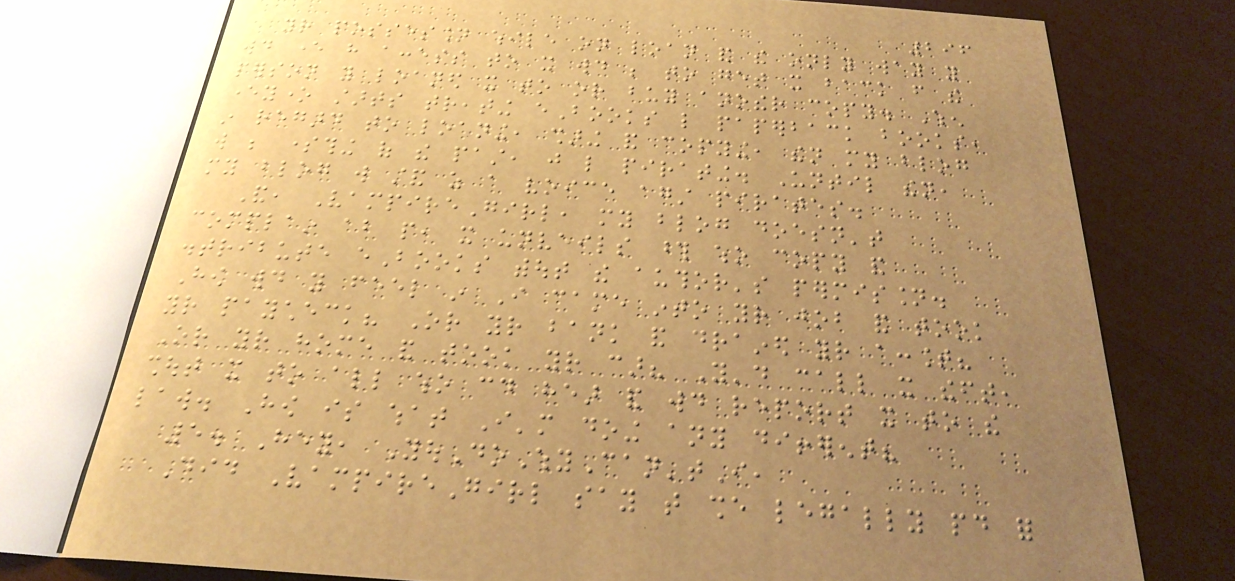296
your possession while on loan and the only way you
would ever have access to it would be to get it back from the
person you loaned it to or buy another copy. When
everyone starts treating eBooks like paperback books,
in regard to loaning, sharing and copying, then my blog
will be something of the past, just like pirating. Until then,
my blog will stand as a voice against pirates.
And, VampireGirl, my blog doesn't
complain about people, it unveils those who copy and
distribute eBooks without the author's permission.
How would you feel in I came into your job and took
your paycheck? Or your bank and drained your account?
Or your home and took your car? You'd call it theft,
shout it to all who could hear and would report it to the
law. How is what I'm doing any different?
5. Hey, YouDoWhyCan'tI,
Did VampireGirl say that she legally paid for
